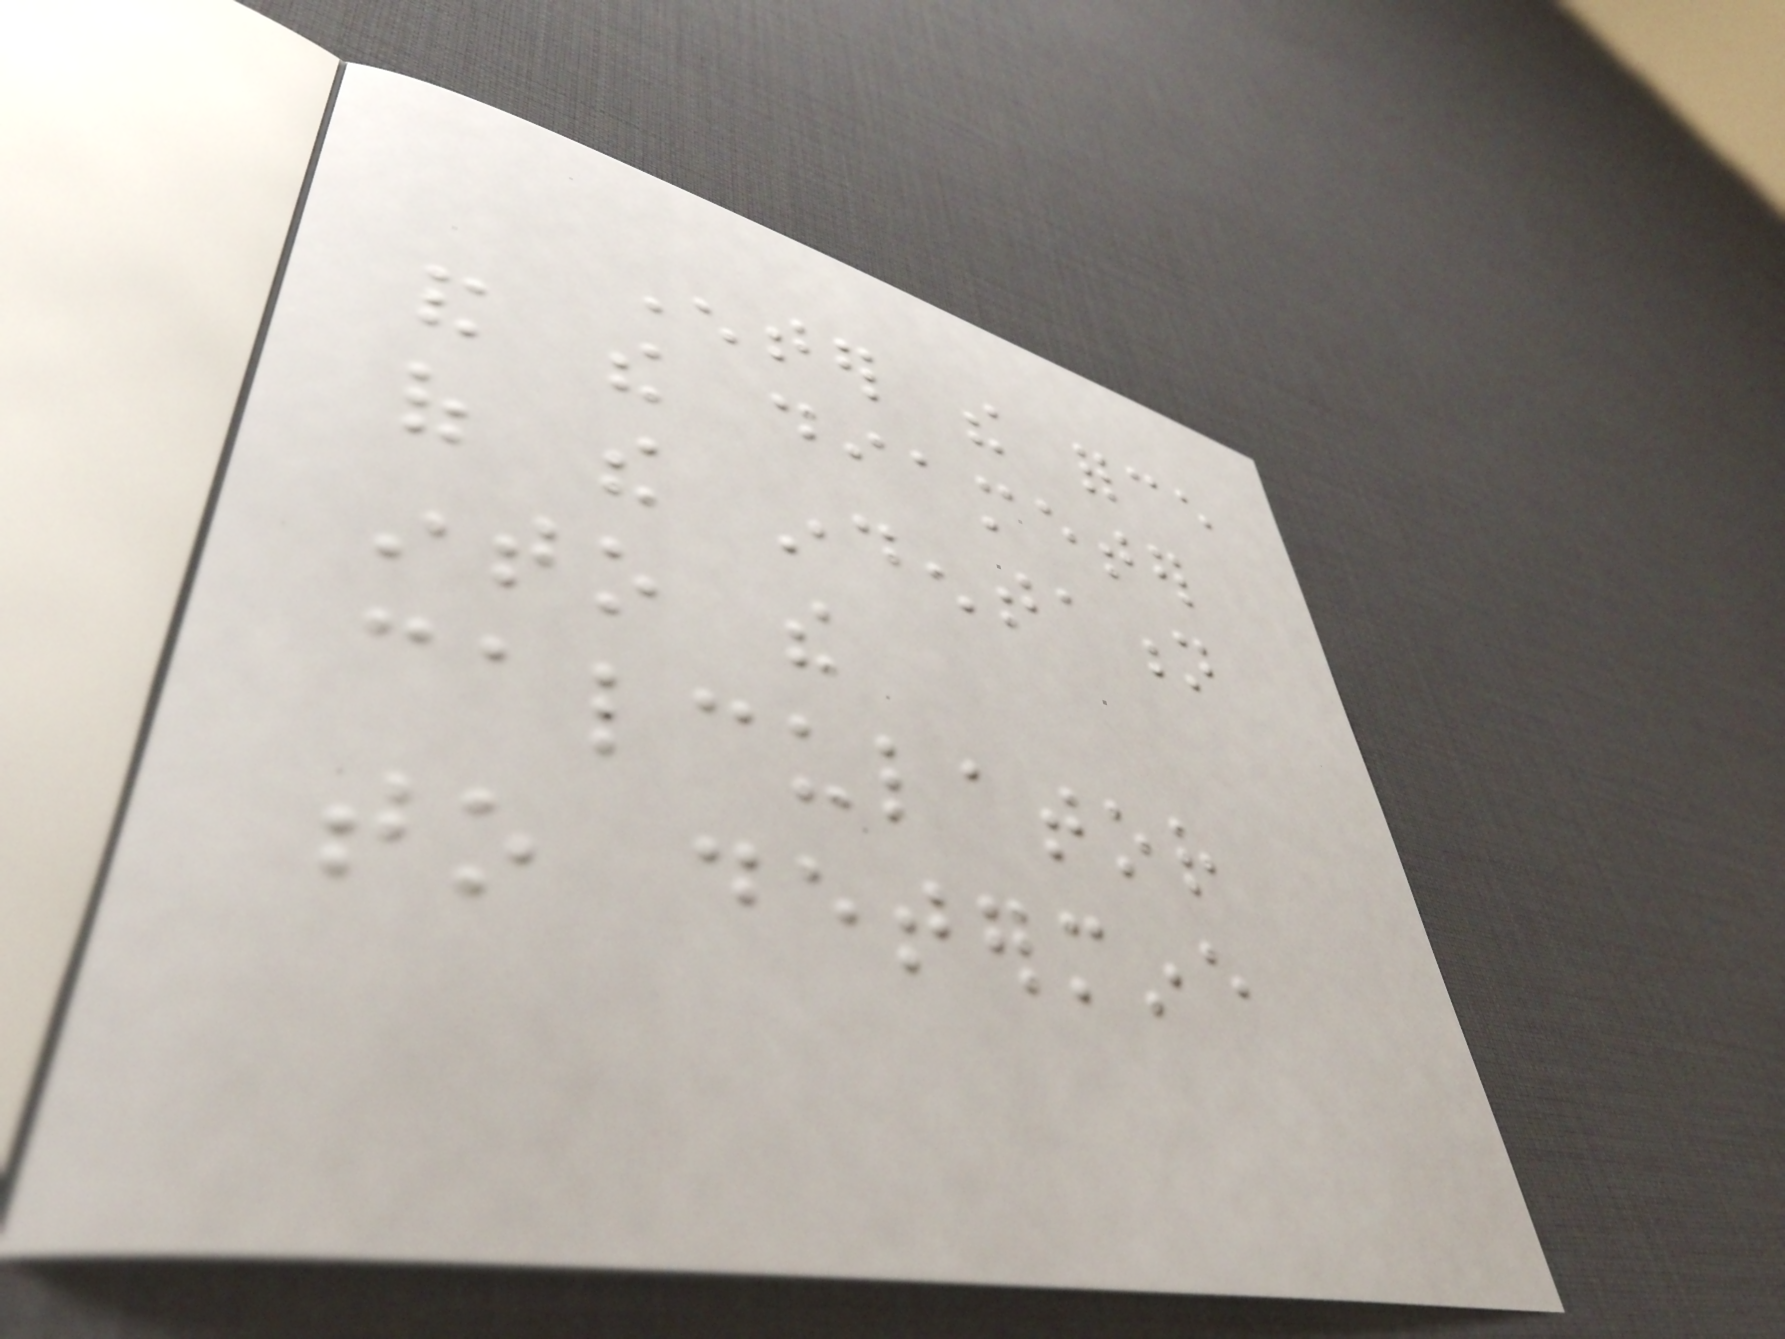Enter the force
and the diameter
of the indentation
into the
calculator
to determine
